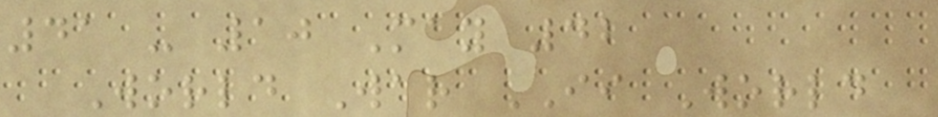41 - 10 May 42
World War II World
